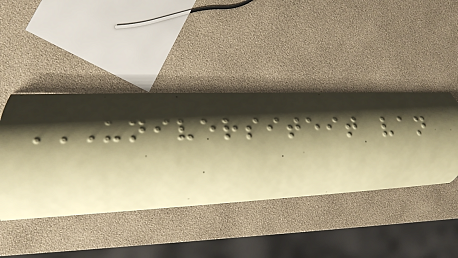UNIVERSITEIT VAN
